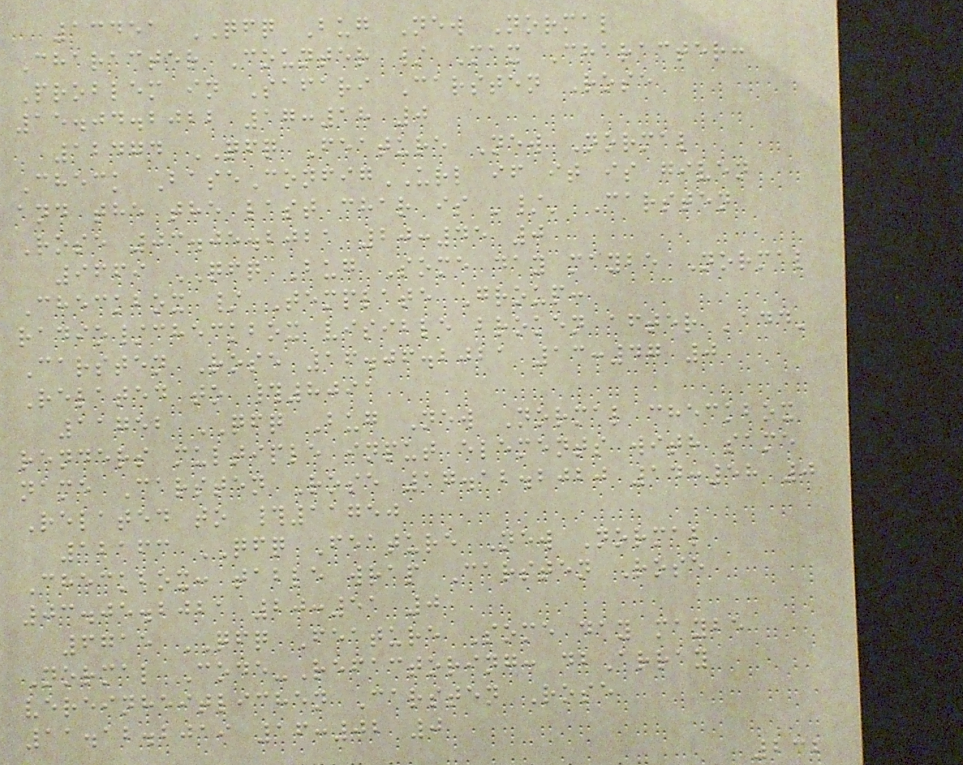13451 QFQ Bug New Normal
Character Counter / Max Character:
Problem in Safari Carsten Rose
15.04.2022 17:18 0
12474 QFQ Feature New Normal
Check BaseConfigURL if it is given
and the the last char is '/' Carsten
Rose 03.05.2021 20:45 0
9669 QFQ Bug Some day maybe Normal
Checkbox / Template Group:
radio/checkbox visible broken after 'add'
Carsten Rose 16.06.2021 13:47 0
Related to #8091
11752 QFQ Bug New Normal checkbox
renders multiple input elements with same
name Carsten Rose 17.12.2020 14:58 0
Related to #11750
12163 QFQ Feature New Normal
Checkbox: table wrap Carsten Rose
03.05.2021 20:51 0
6715 QFQ Feature Some day maybe
Normal Code-Refactoring: dbArray
vereinheitlichen Carsten Rose
11.12.2019 16:02 0
232
